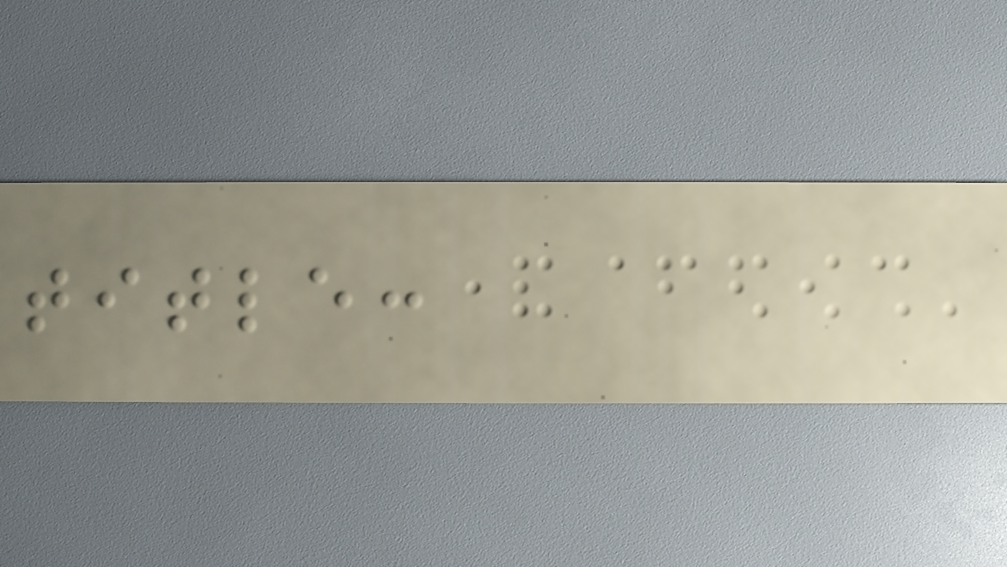title:
